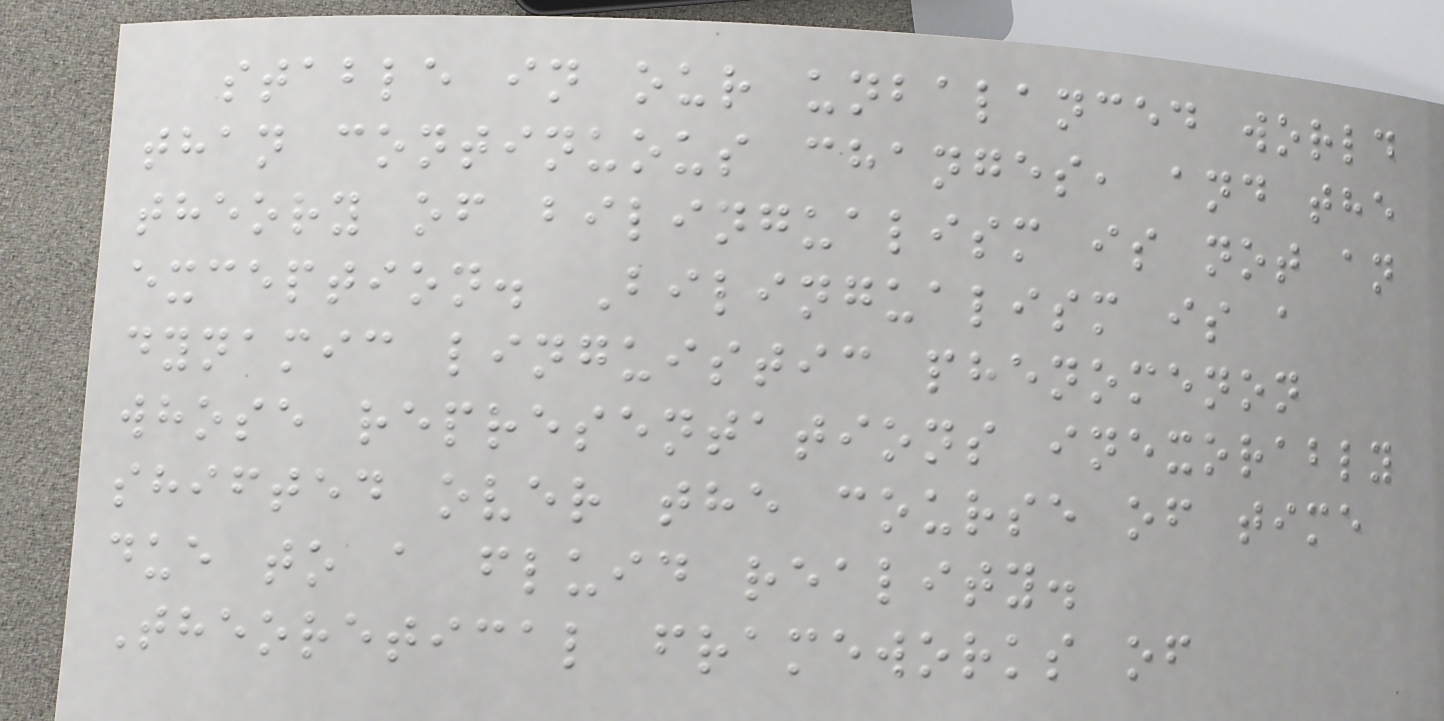stable in our unbalanced world
than continuous changes, and the
theory of bilingualism is not an
exception. Bilingualism is a
dynamic linguistic phenomenon
whose representations inexorably
shifted over the course of time
due to a fluid reality.
Theoretical frameworks of
